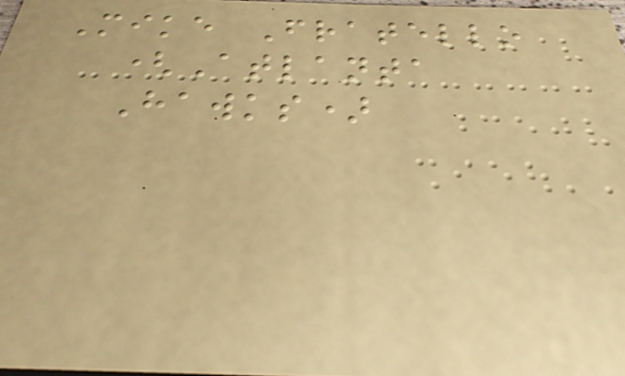Mike Fratello
(Atlanta
Hawks)
